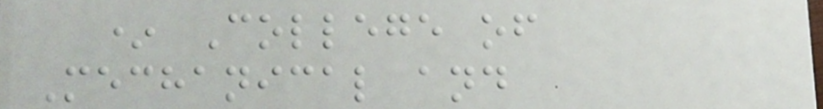* College of
Mechanical and
